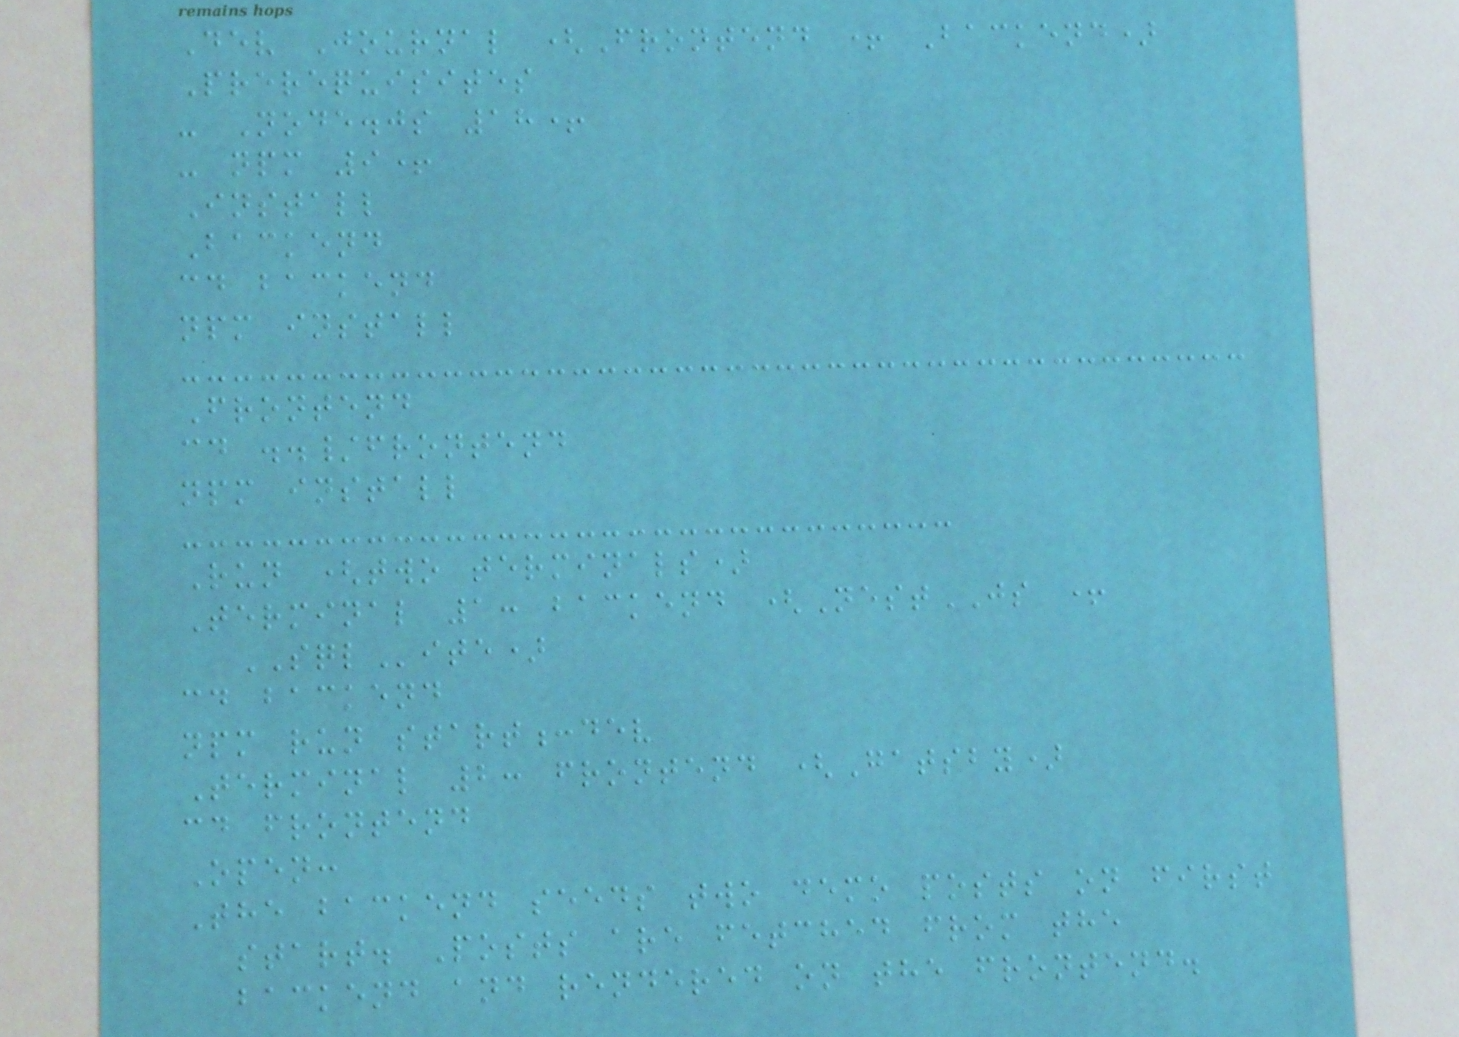Dev Journal (Frontend + Backend)
Prerequisites
- Node.js 18+
- npm 9+
Install
Backend
cd backend
npm install
Frontend
cd ../frontend
npm install
Run (two terminals)
Terminal 1: backend (NestJS +
SQLite)
cd backend
npm run start:dev
Terminal 2: frontend (Gatsby)
cd frontend
Open:
The backend seeds two demo posts on first
start. Posts are fetched from the
backend and rendered on the frontend.
